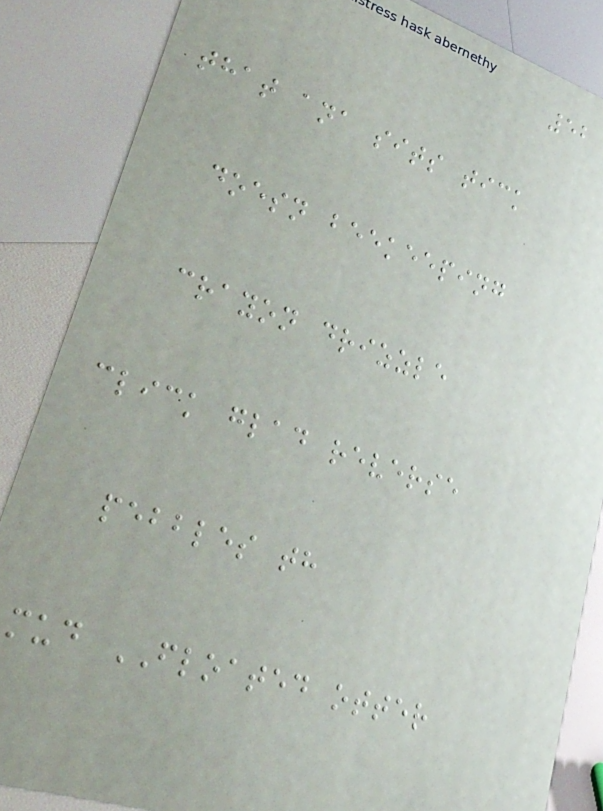52
that ana sits tick
doesn beekeeping
crayon drizzle
click glad reverse
pebbles th
mud FLOATED otter
